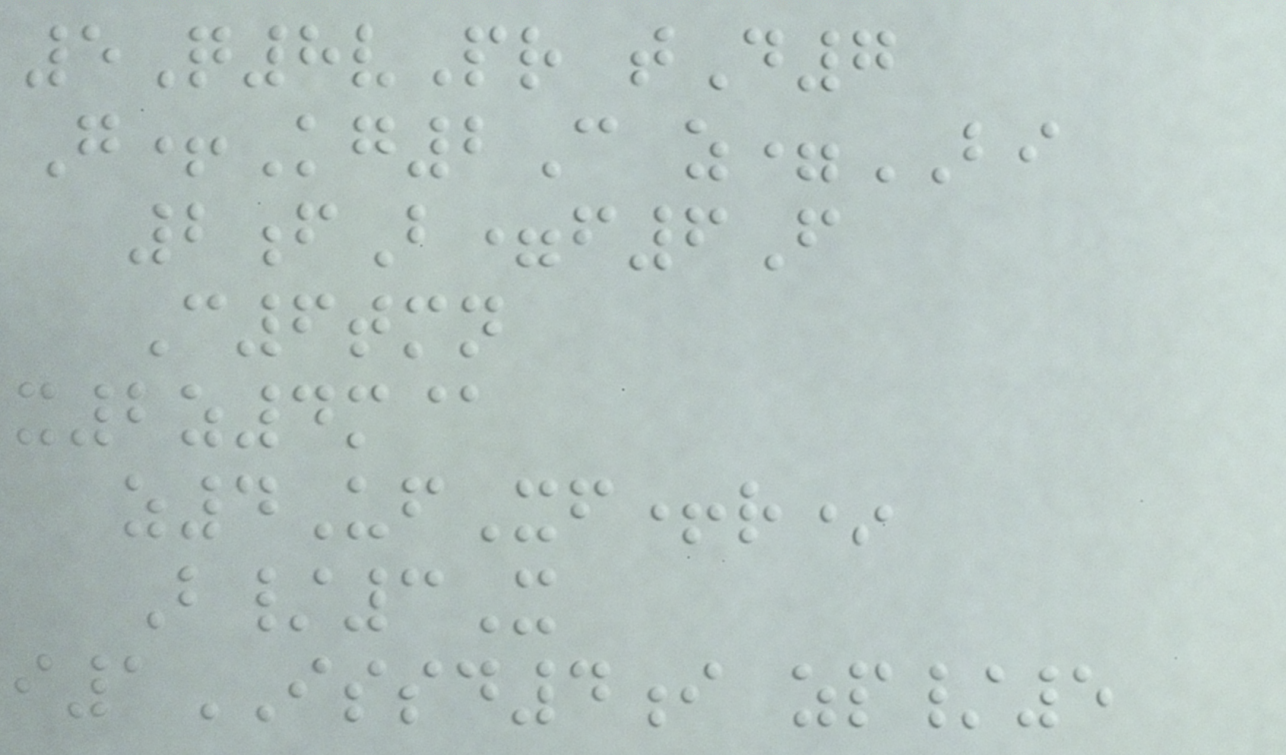5Q8vPr tD7
G+Kg2C z=BI
2fB=f6F
C6tmn
x2z4m@
z4UfXf+r*
B/3X
i1ISSD4i zp/5
